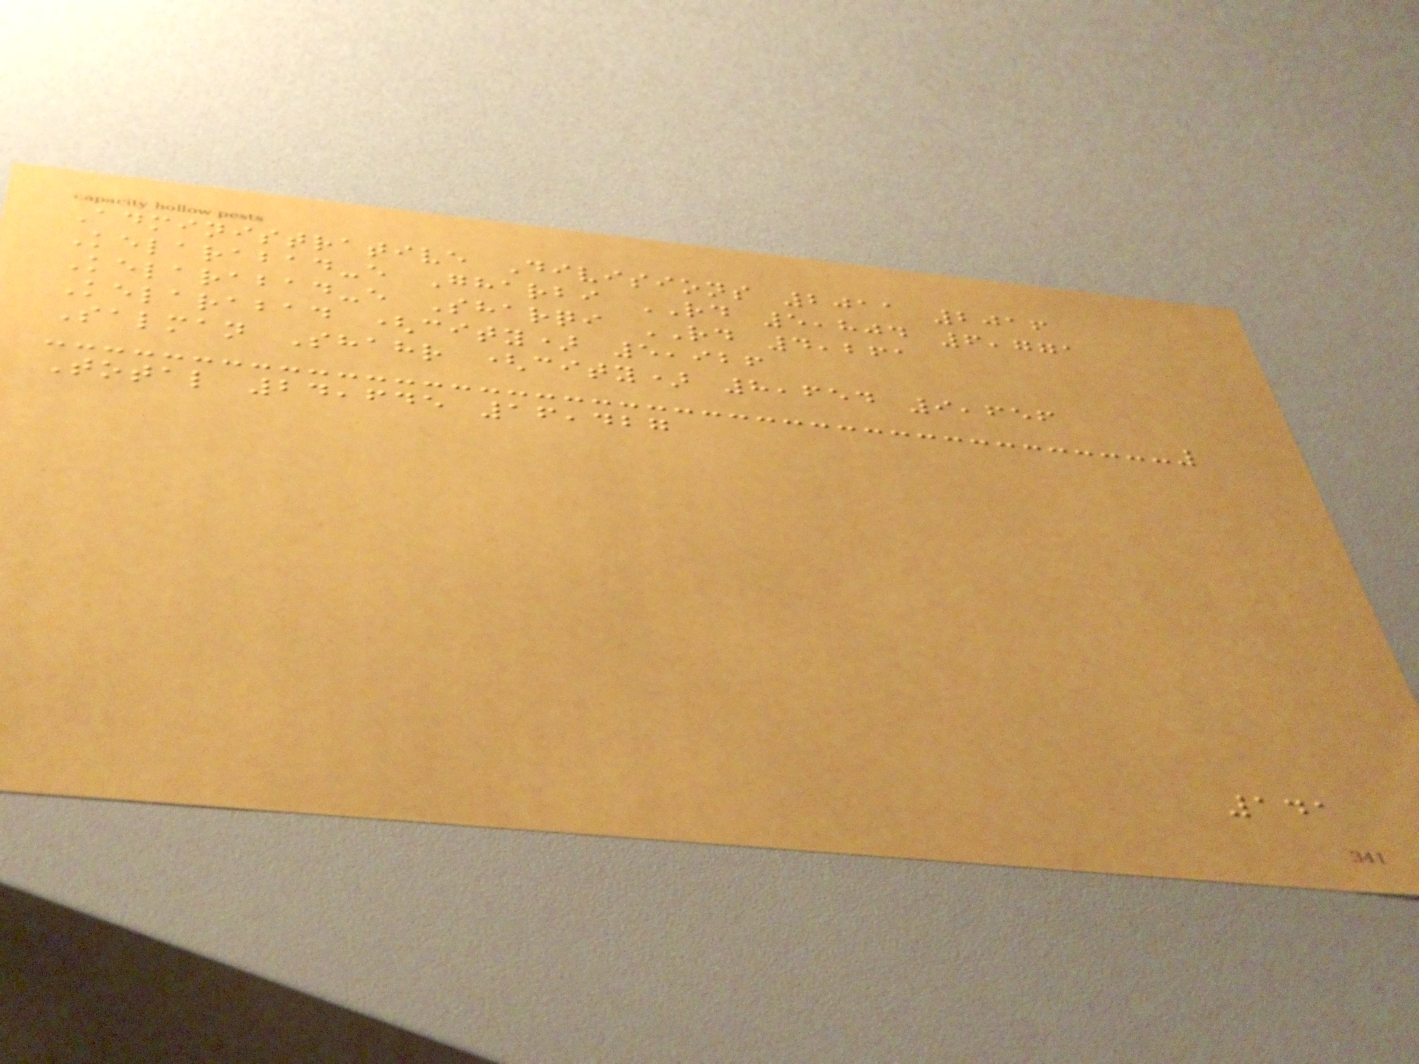Administrative Divisions 2011 2016
Kelarabad-e Gharbi RD 5,804 6,771
Kelarabad-e Sharqi RD 4,261
Kelarabad (city) 5,926
Salman Shahr (city) 8,654 9,656
Total 24,645 16,427
141
